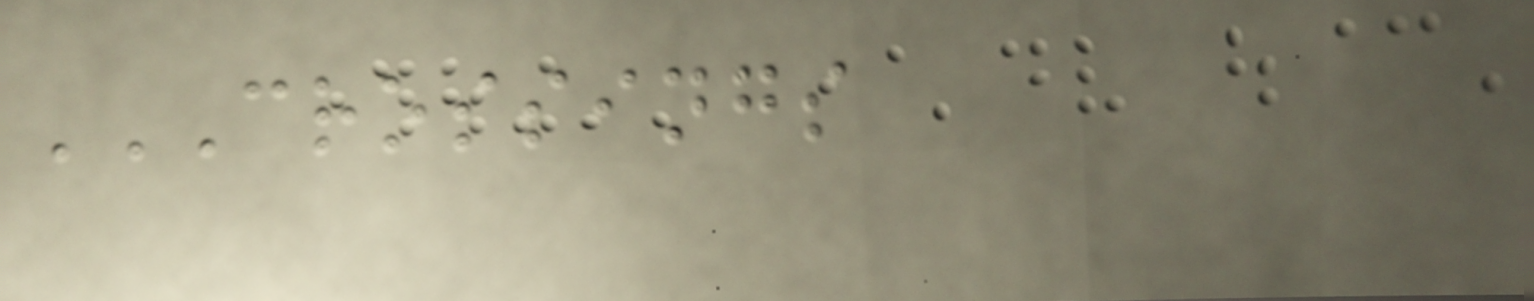CROSSINGS
